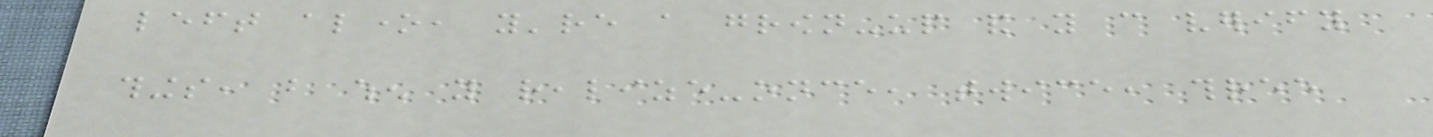left alone, you're a grown-up and you can verify
things, but when you realize-once, twice, three
